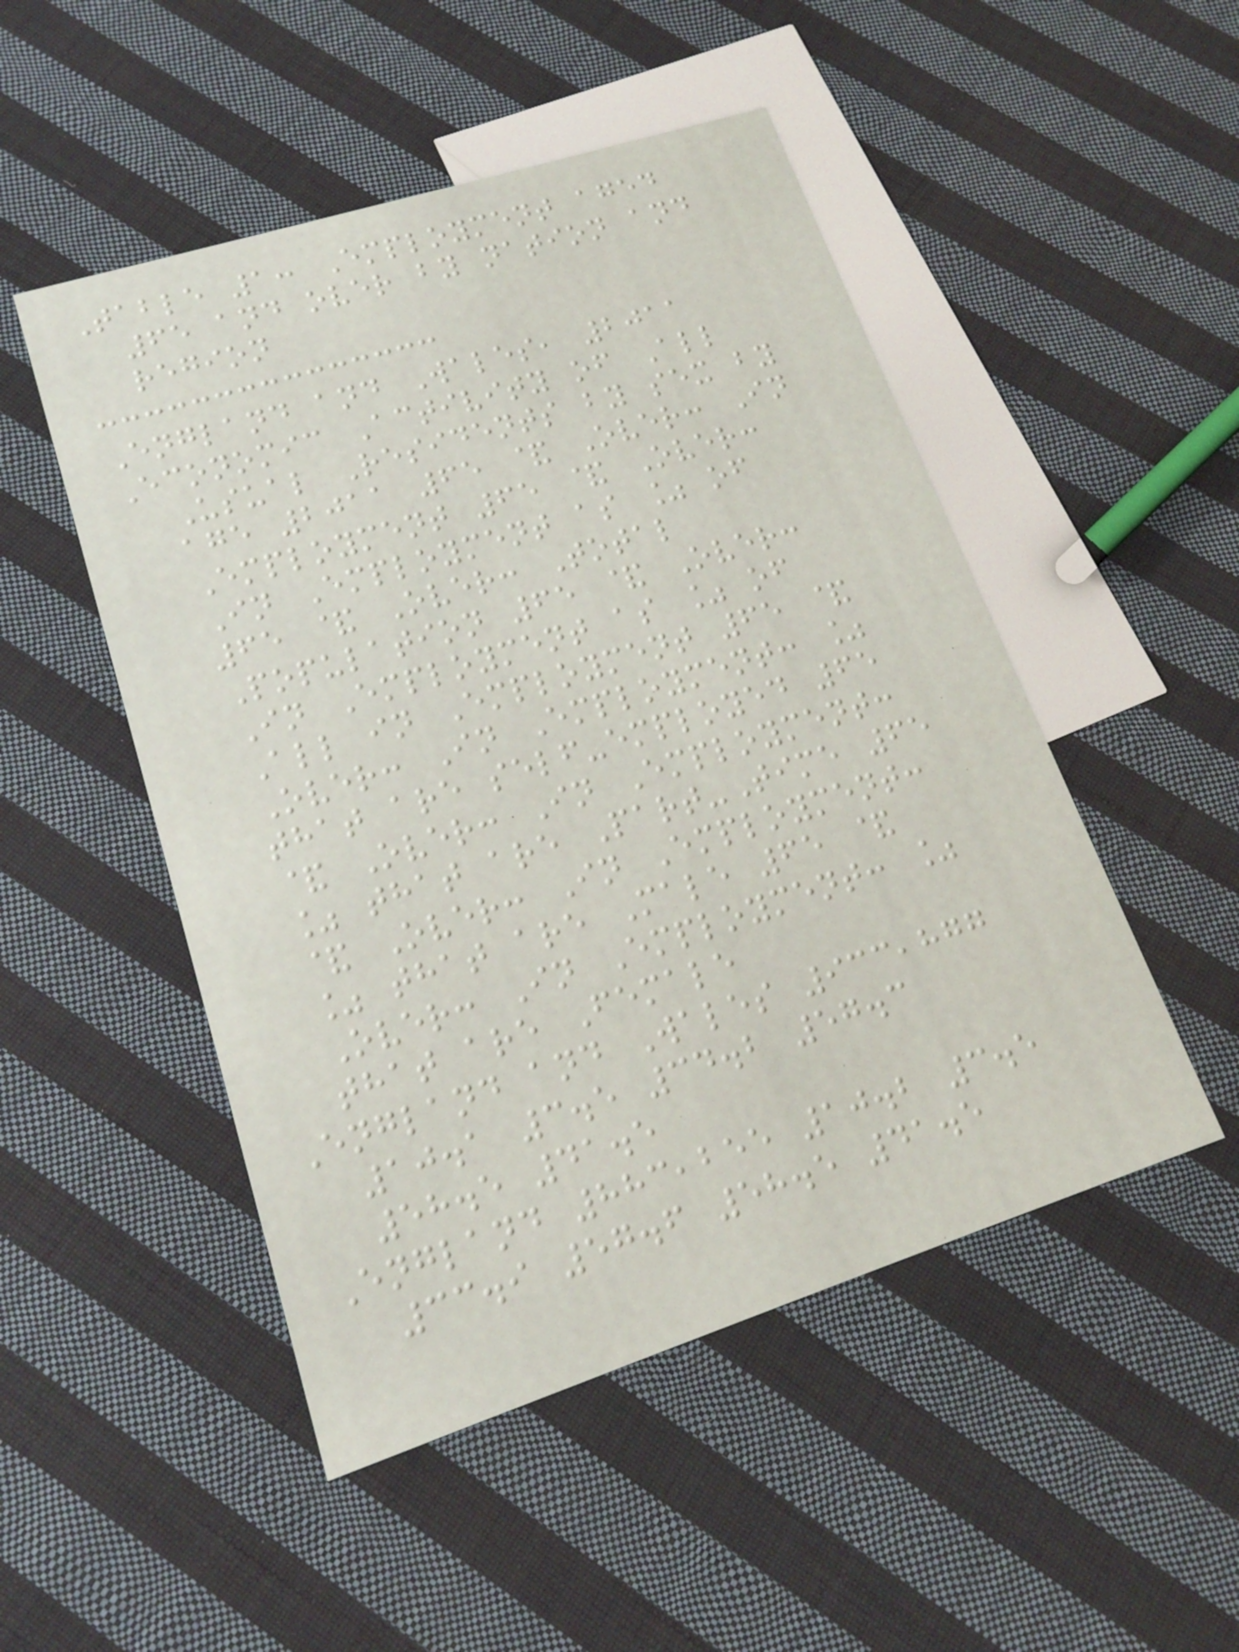Table 1: Employment aged
65 and over by nation and
region
England and Wales, 2011
Economic Activity of All
Usual Residents by sex by
age 2011 65 & Over: In
Employment 65 & Over:
In Employment as % of
65 & Over: Total
Population 65 & Over:
In Employment as % of
All in Employment 65 &
Over: In Employment: %
that are self-employed 65
& Over: In Employment:
% that are Part-Time 65
& Over: In Employment:
% that are Male 65 &
Over: In Employment: %
that are Female
England and Wales 933,877
10.1 3.5 34.2 57.3
58.5 41.5
England 883,255 10.2 3.5
33.9 57.6 58.5 41.5
